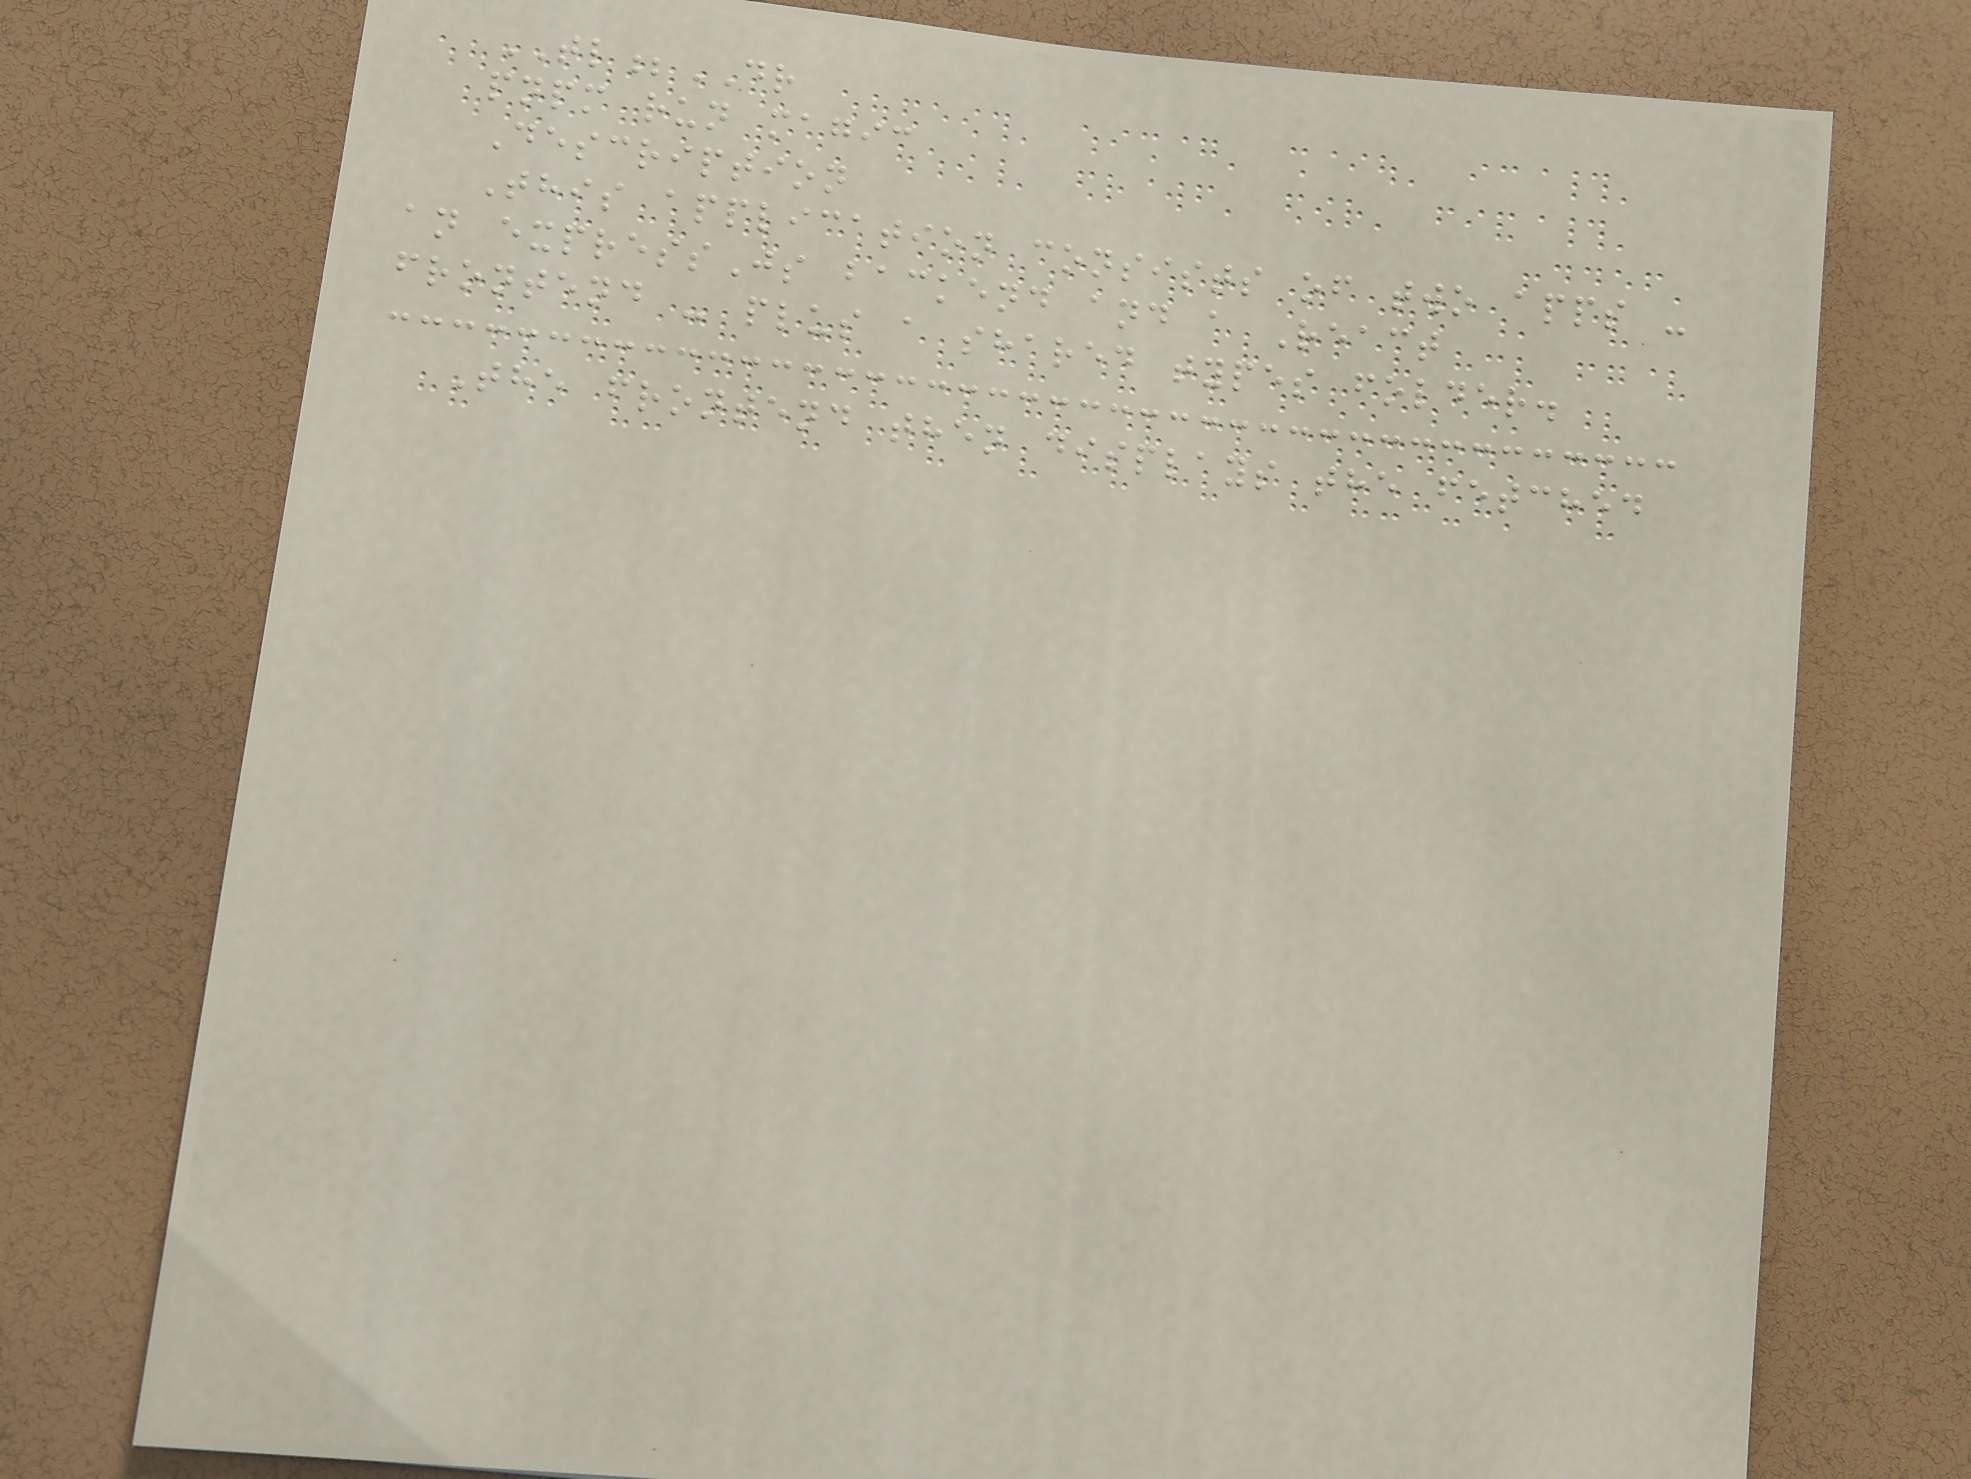TL;DR
pnpm run magic
Description
This application consists of two apps -
an expressJs backend and a React
frontend - plus a shared types folder.
The frontend then displays the fetched
